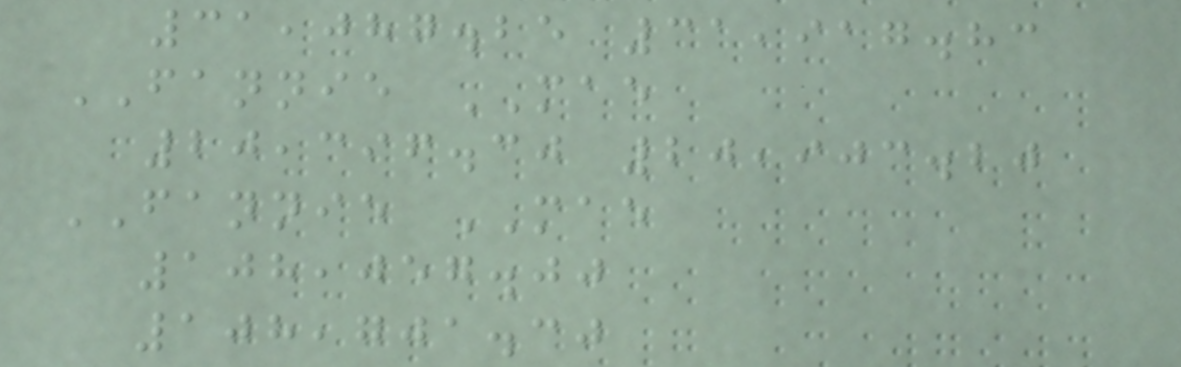31,087.25 31,917.83
FANNIE MAE
20,396.30 20,903.20
FANNIE MAE
108,057.00
108,701.30
